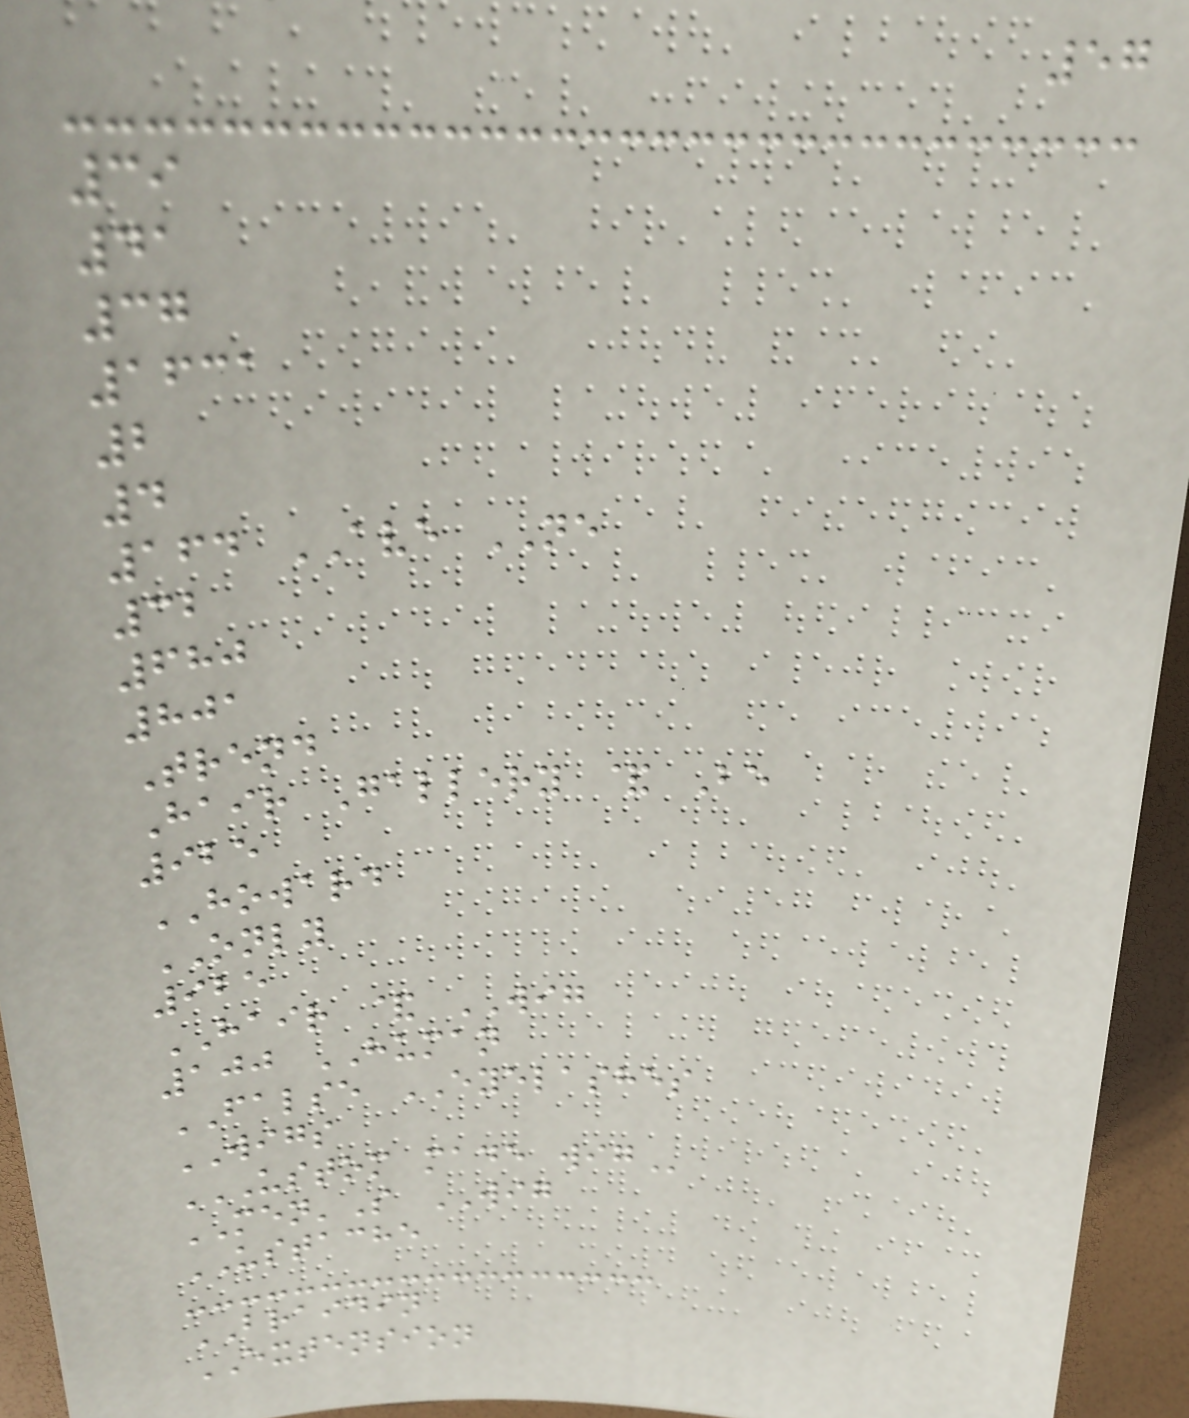57
39
41
37
1631
2
4
164 AVE NE
32
680
801
Trend
Hair Gallery & Be
925
HOWARD
ONLY
925
HAIR & WIG
100 HUMAN
FALSE EYELASHES
WIGS
USTOM MADE WIG
MEN'S WIG
USTACHE
BRAIDIN
EXTENSION
